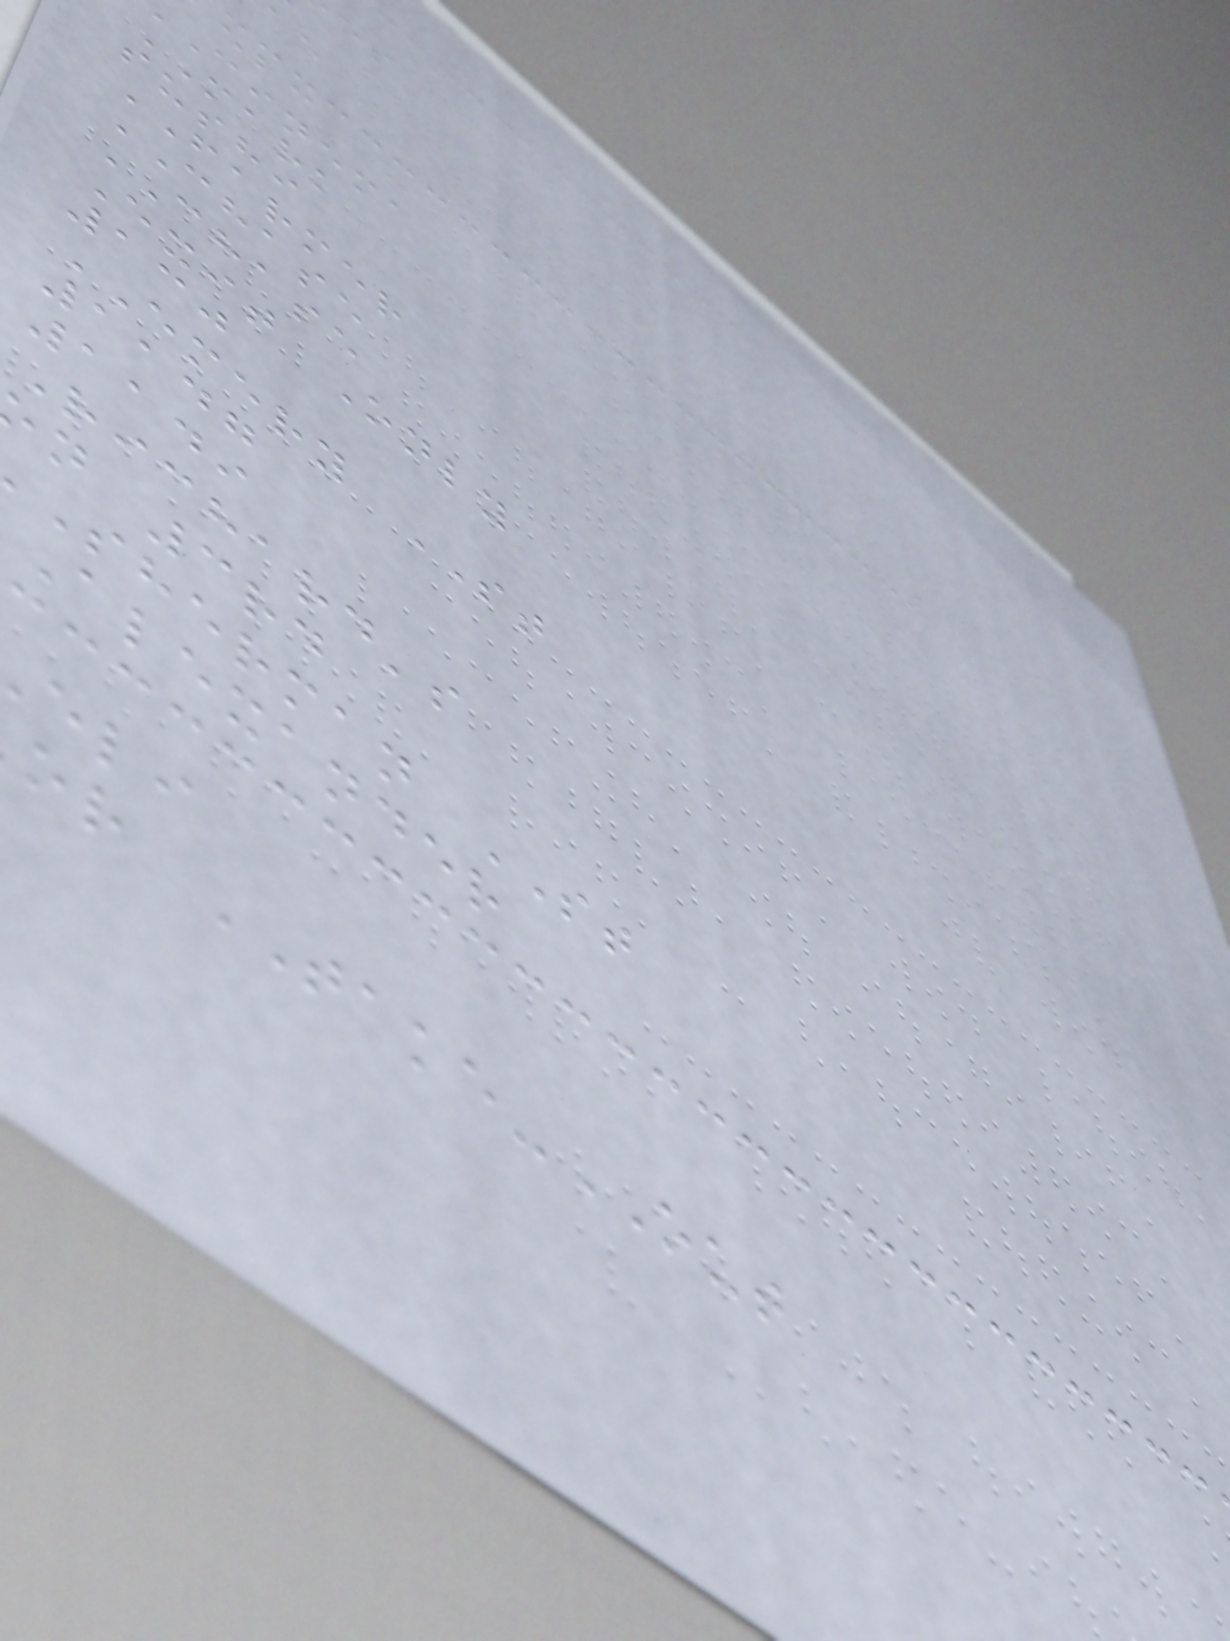cinema
MARK
sushi
FARMER
CHASE
CHASE
Exit Only
130
EMERY ST
1147
1149
Richard's
n 3rd
sherman ST
alexander
or TAKE-OUT
